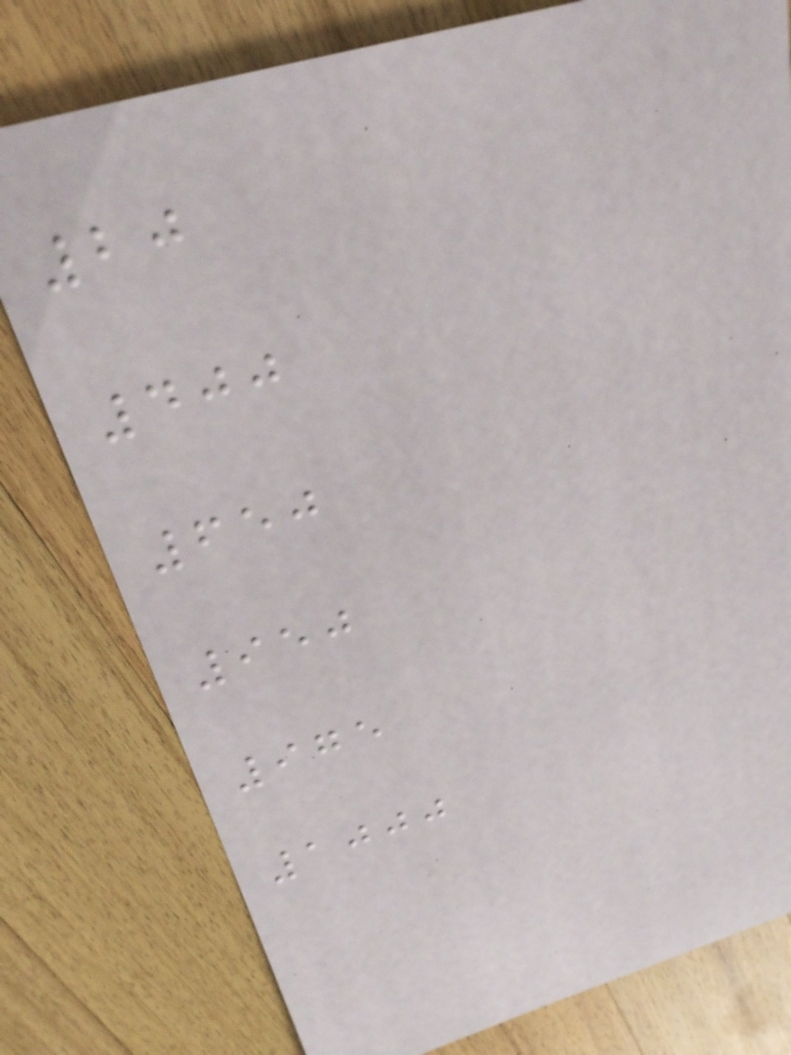20
400
650
950
975
1000
